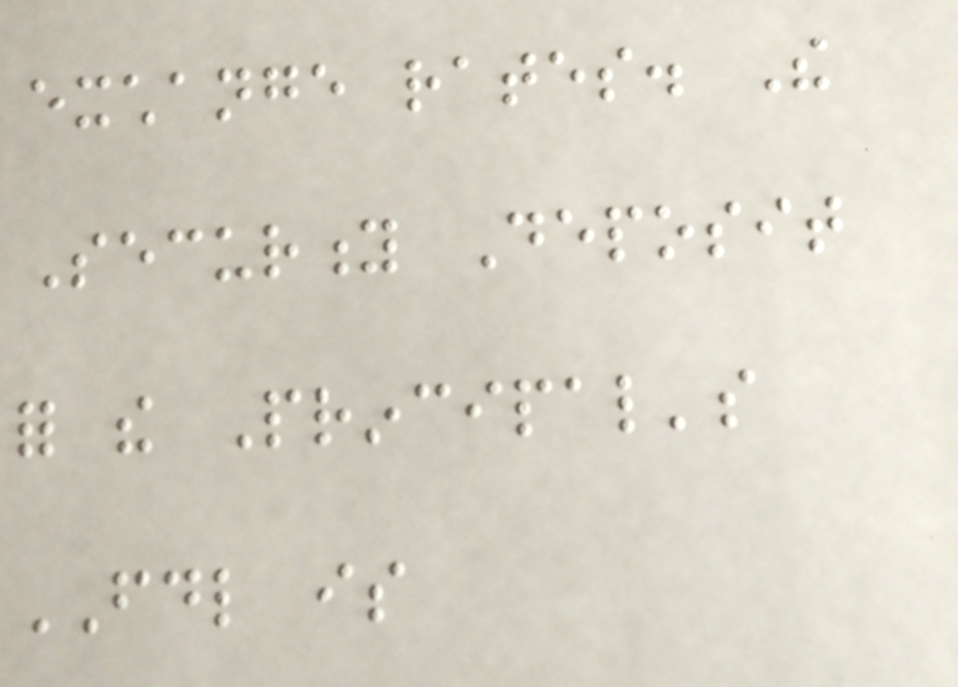exchange rates. The
Security Deposit
for the Principal's
FDL is
